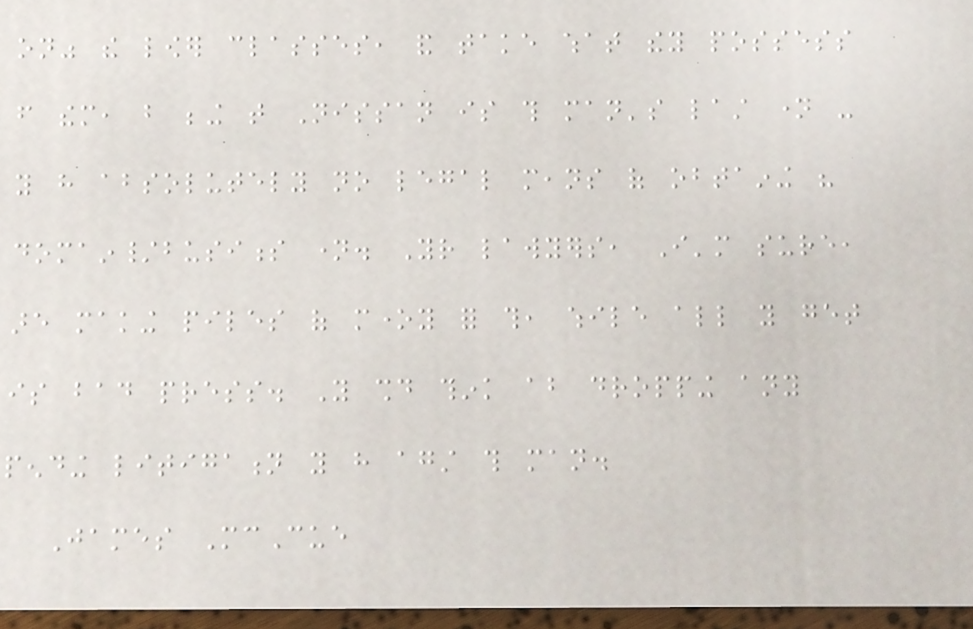on" the lower classes, and take what they possess
from them, but being that Nissan is this man's last name -
you have absolutely no legal means of obtaining his
domain/business name. Your lawyers, I'm sure,
are making piles of money for this, while all you get
is bad press. You should think about dropping any
pending litigation you have against this man.
James McCue
